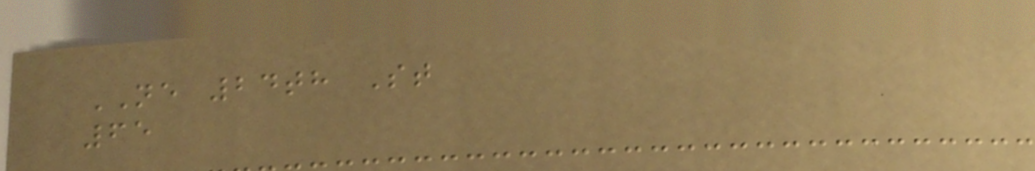NE 24th St
65
